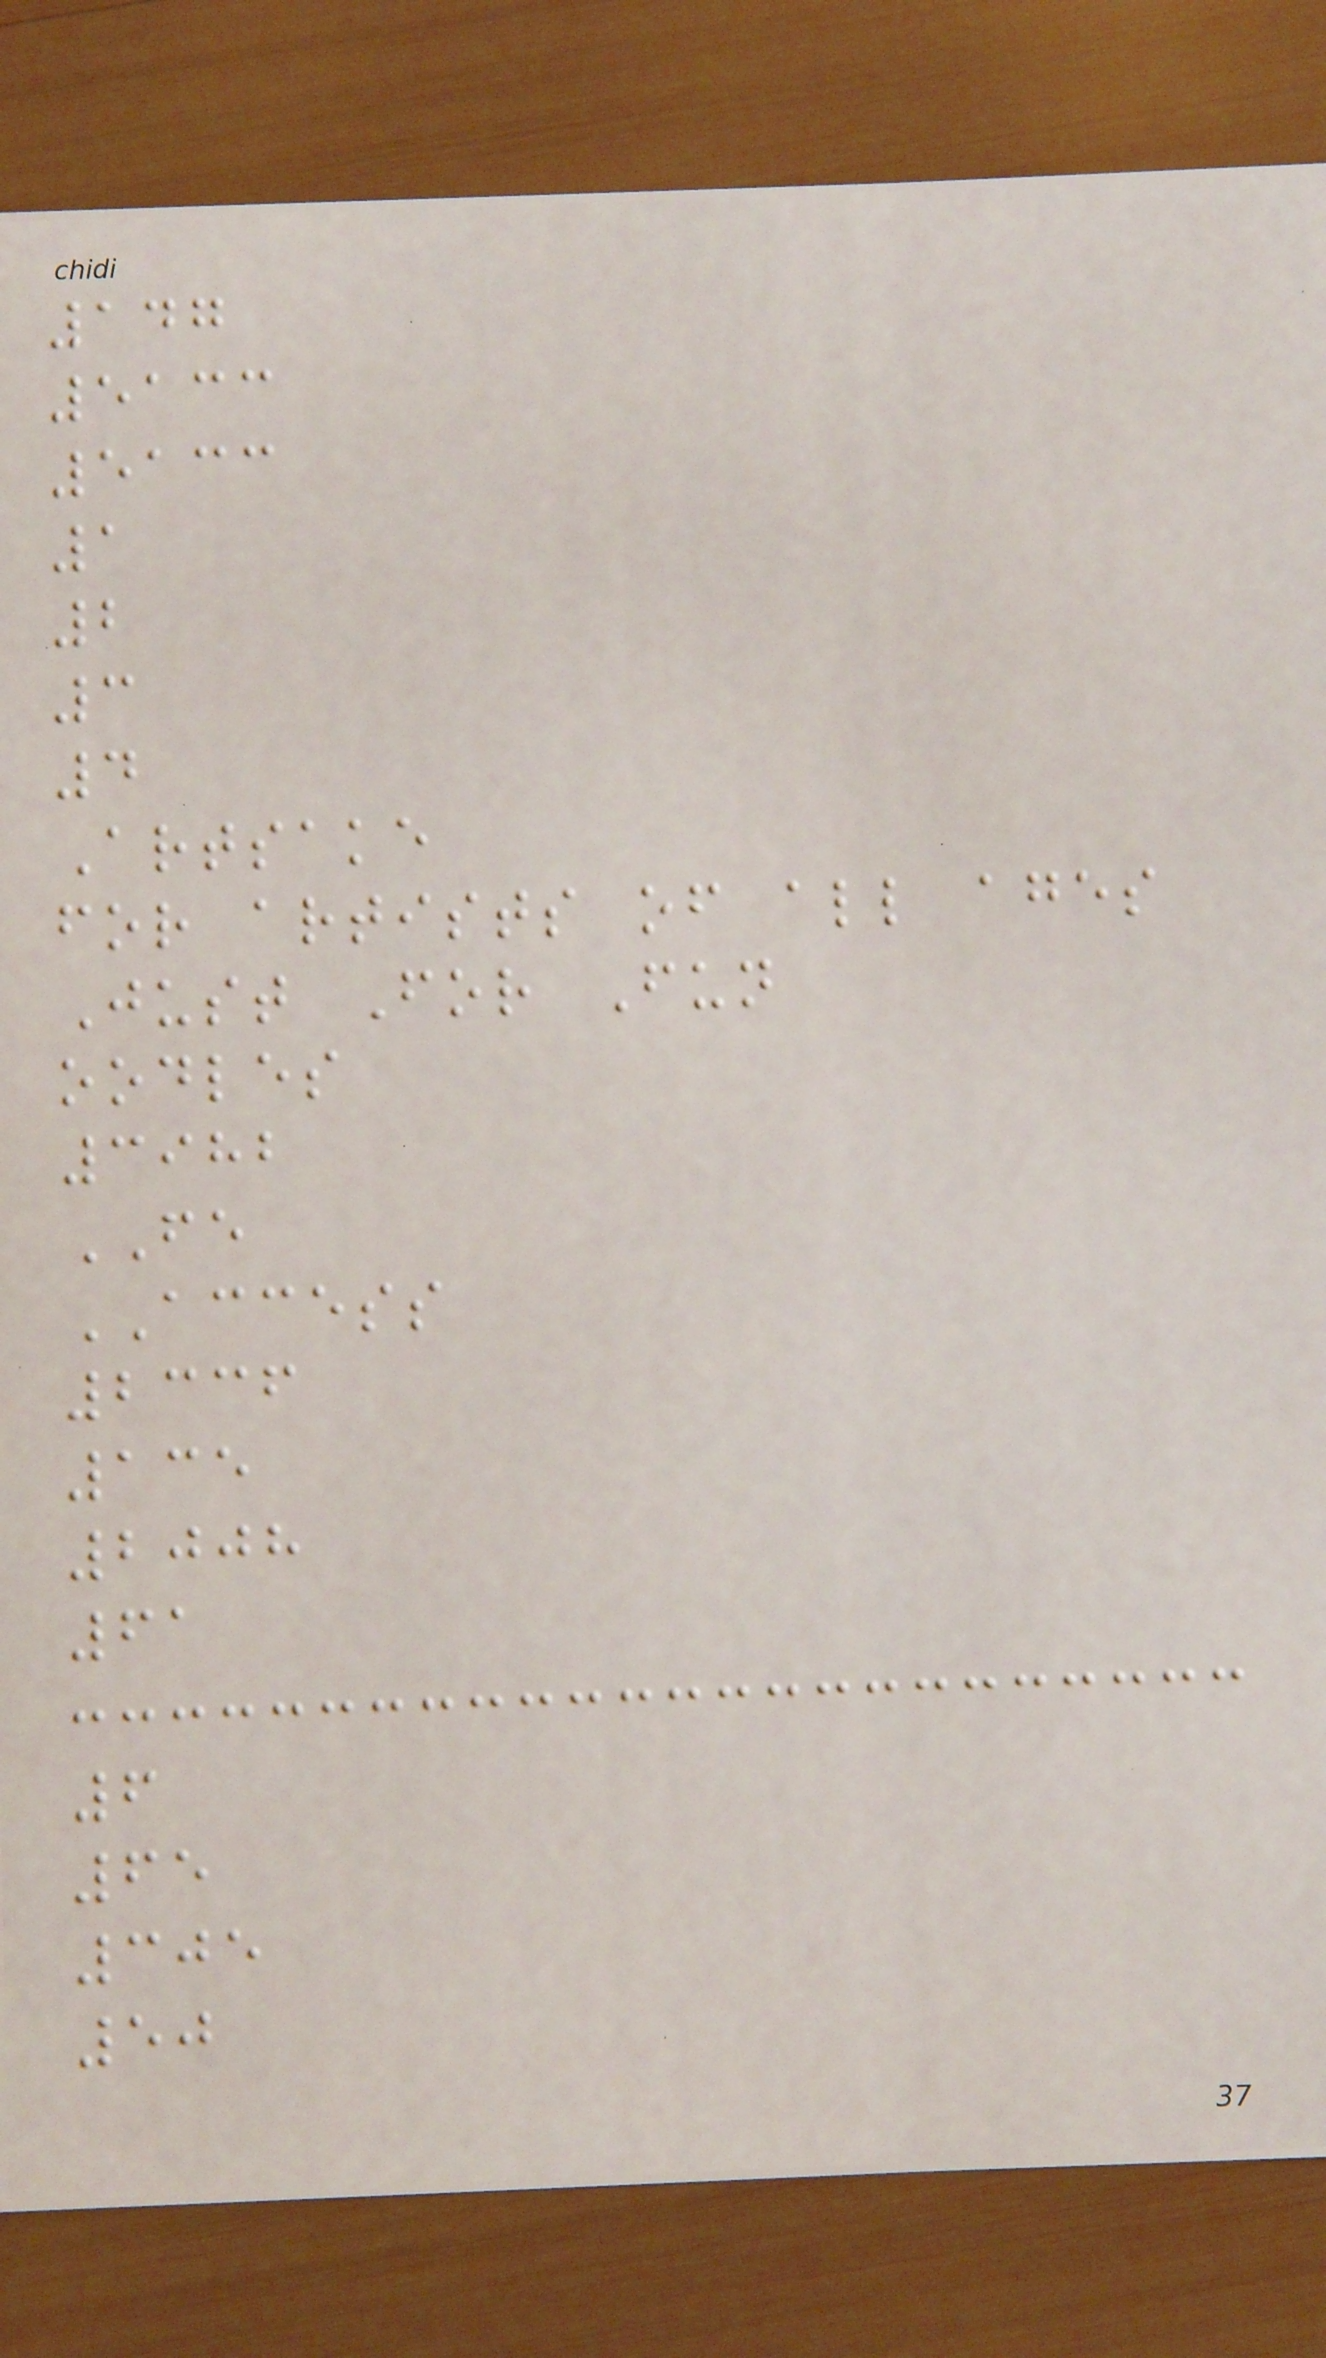147
5133
5133
1
2
3
4
Artsake
for artists of all ages
Just For Fun
oodles
3982
FE
ACCESS
2336
135
2008
61
6
65
305
50
